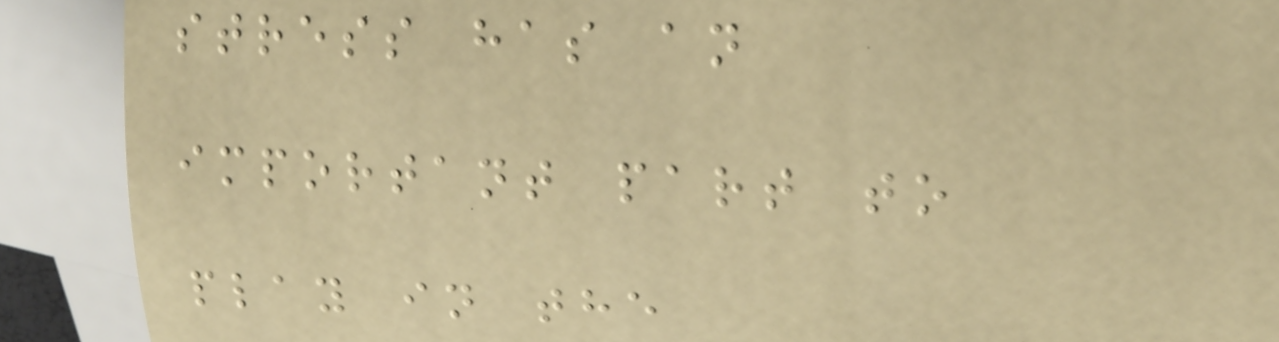stress has an
important part to
play in the
